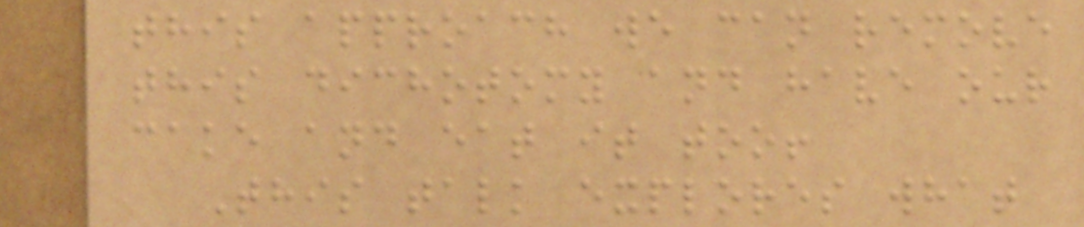this approach we can remove
this dichotomy and have our
cake and eat it too!
This talk explores what
